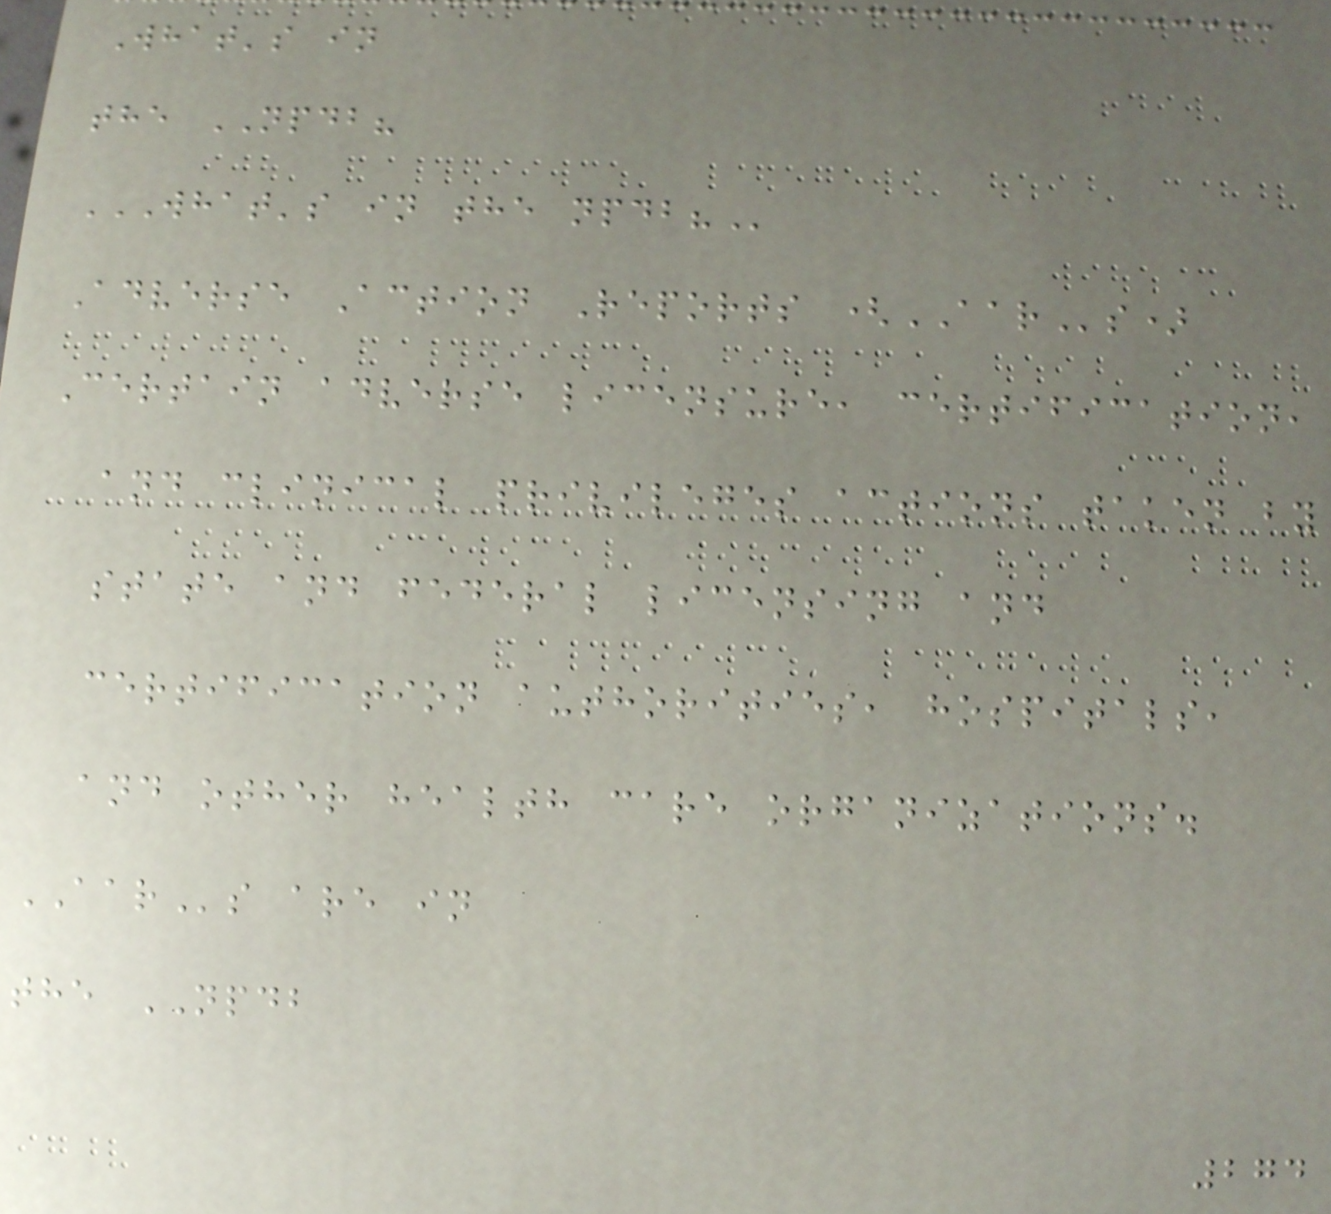What's in
the NPDB?
WHAT'S IN THE NPDB?
Adverse Action Reports (AARs)
Certain adverse licensure, certification,
and clinical privileges actions taken by
state and federal licensing and
certification authorities, hospitals,
and other health care organizations.
AARs are in
the NPDB
274
